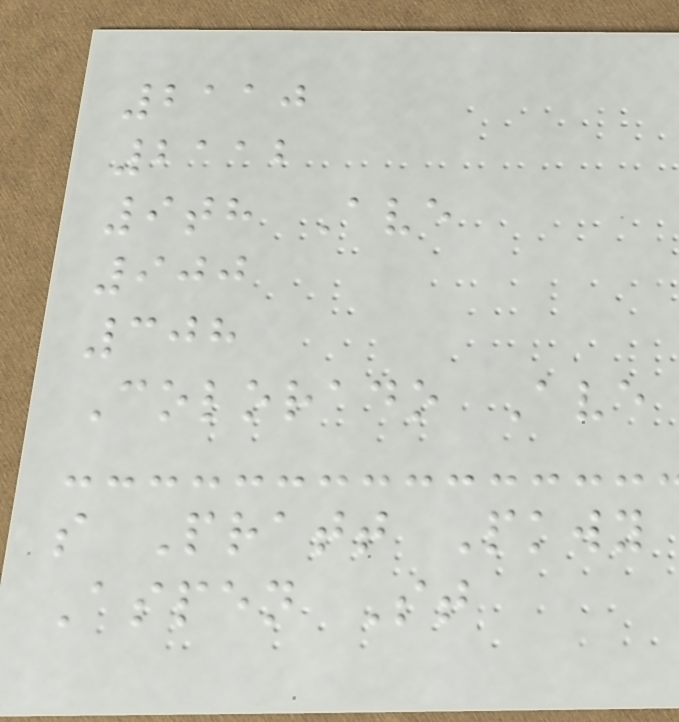2110
2112
9th Ave
900
308
Colorado Ave
s Pratt Pkwy
Aspen St
